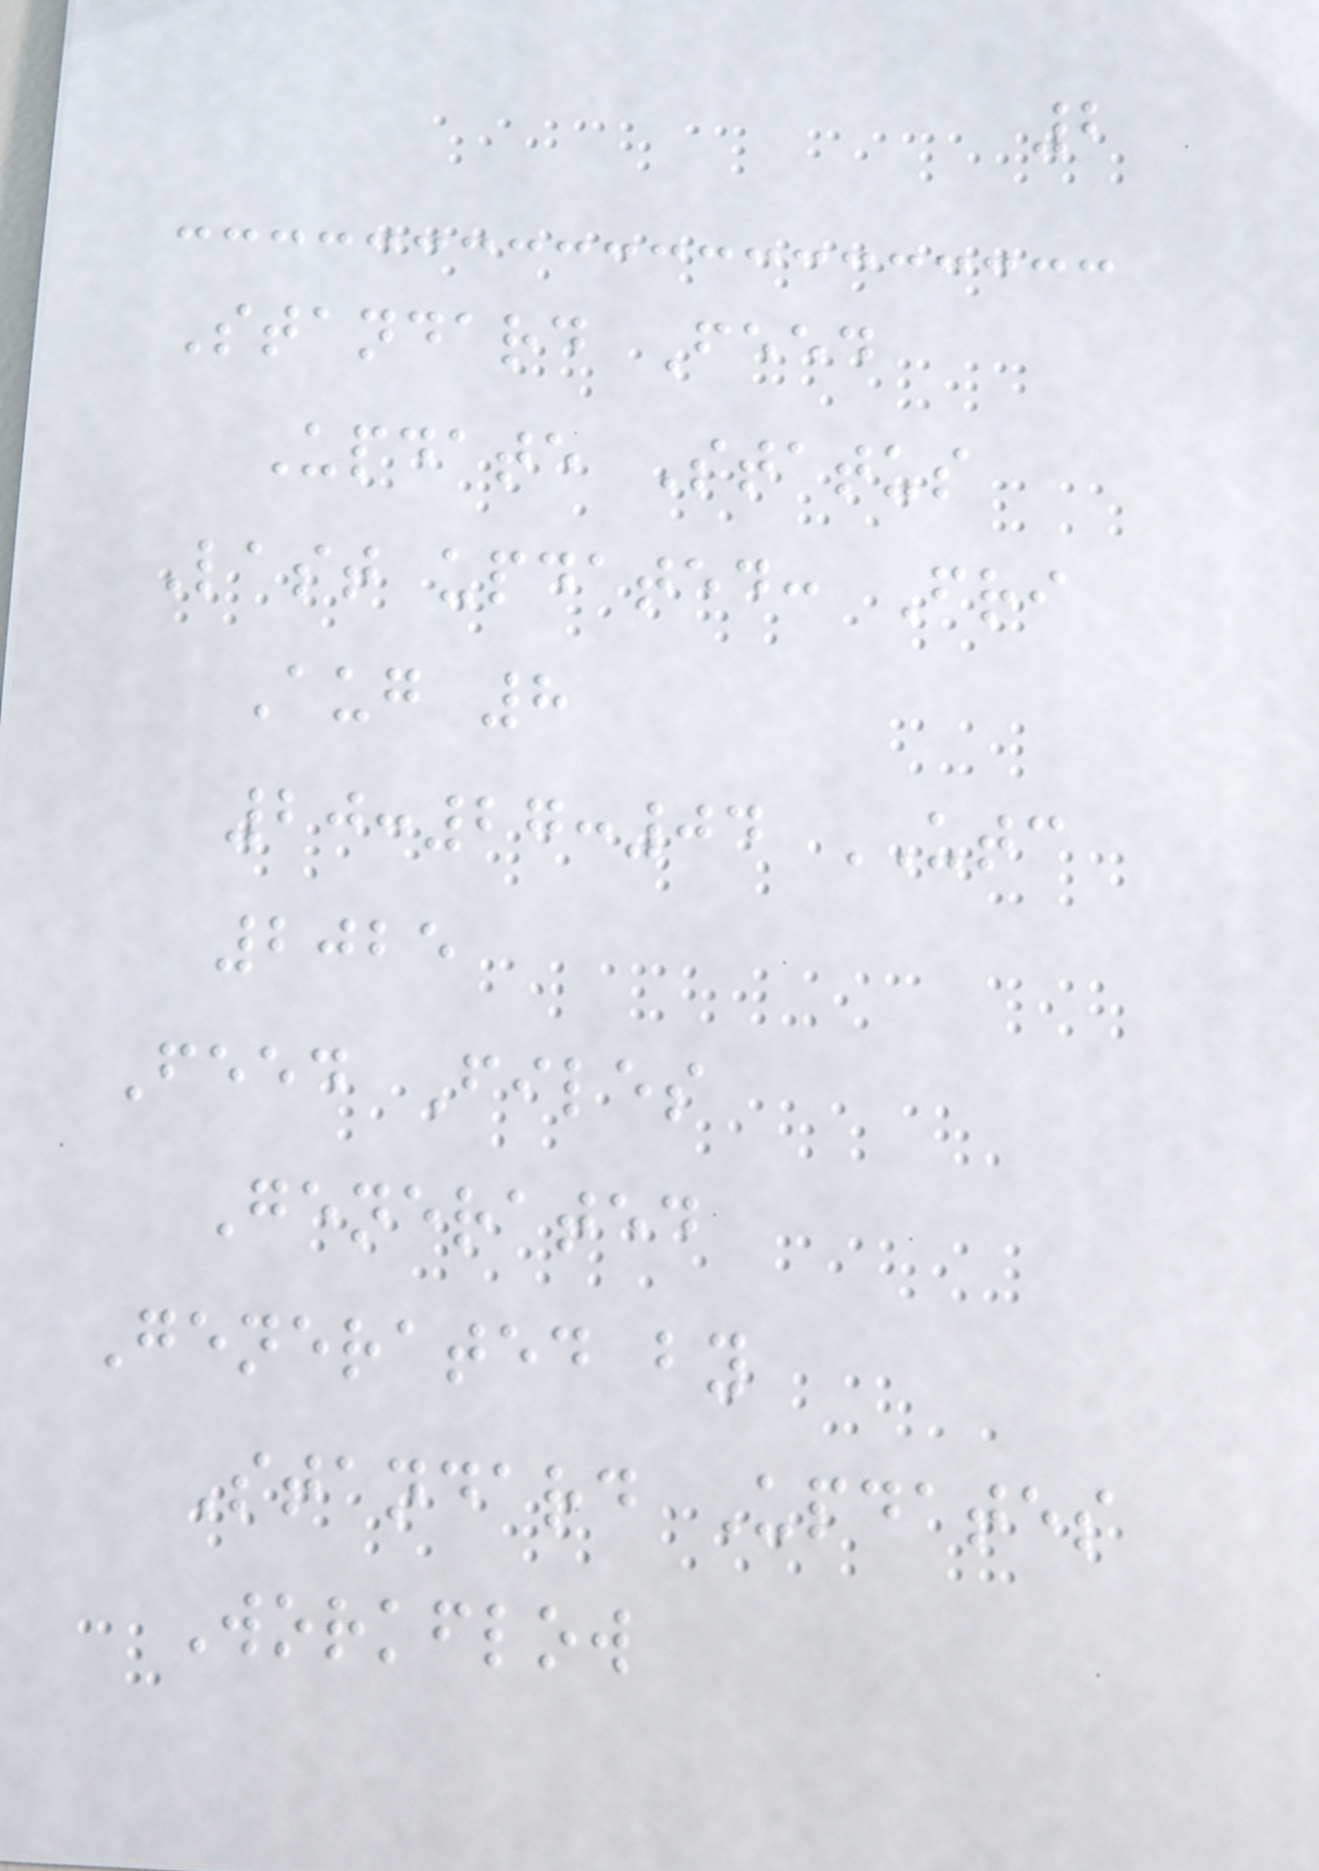2
Standard Feed
Update Status
Last updated: Fri
Aug 8
20:27:04 UTC
2025
Feed Files
Generated
Generated by
Standard Updates
Workflow
